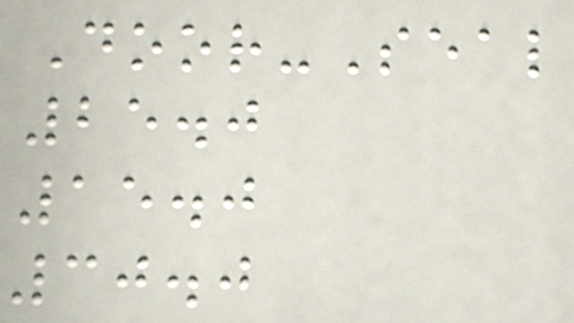Door-Seal
25.0
15.0
30.0
